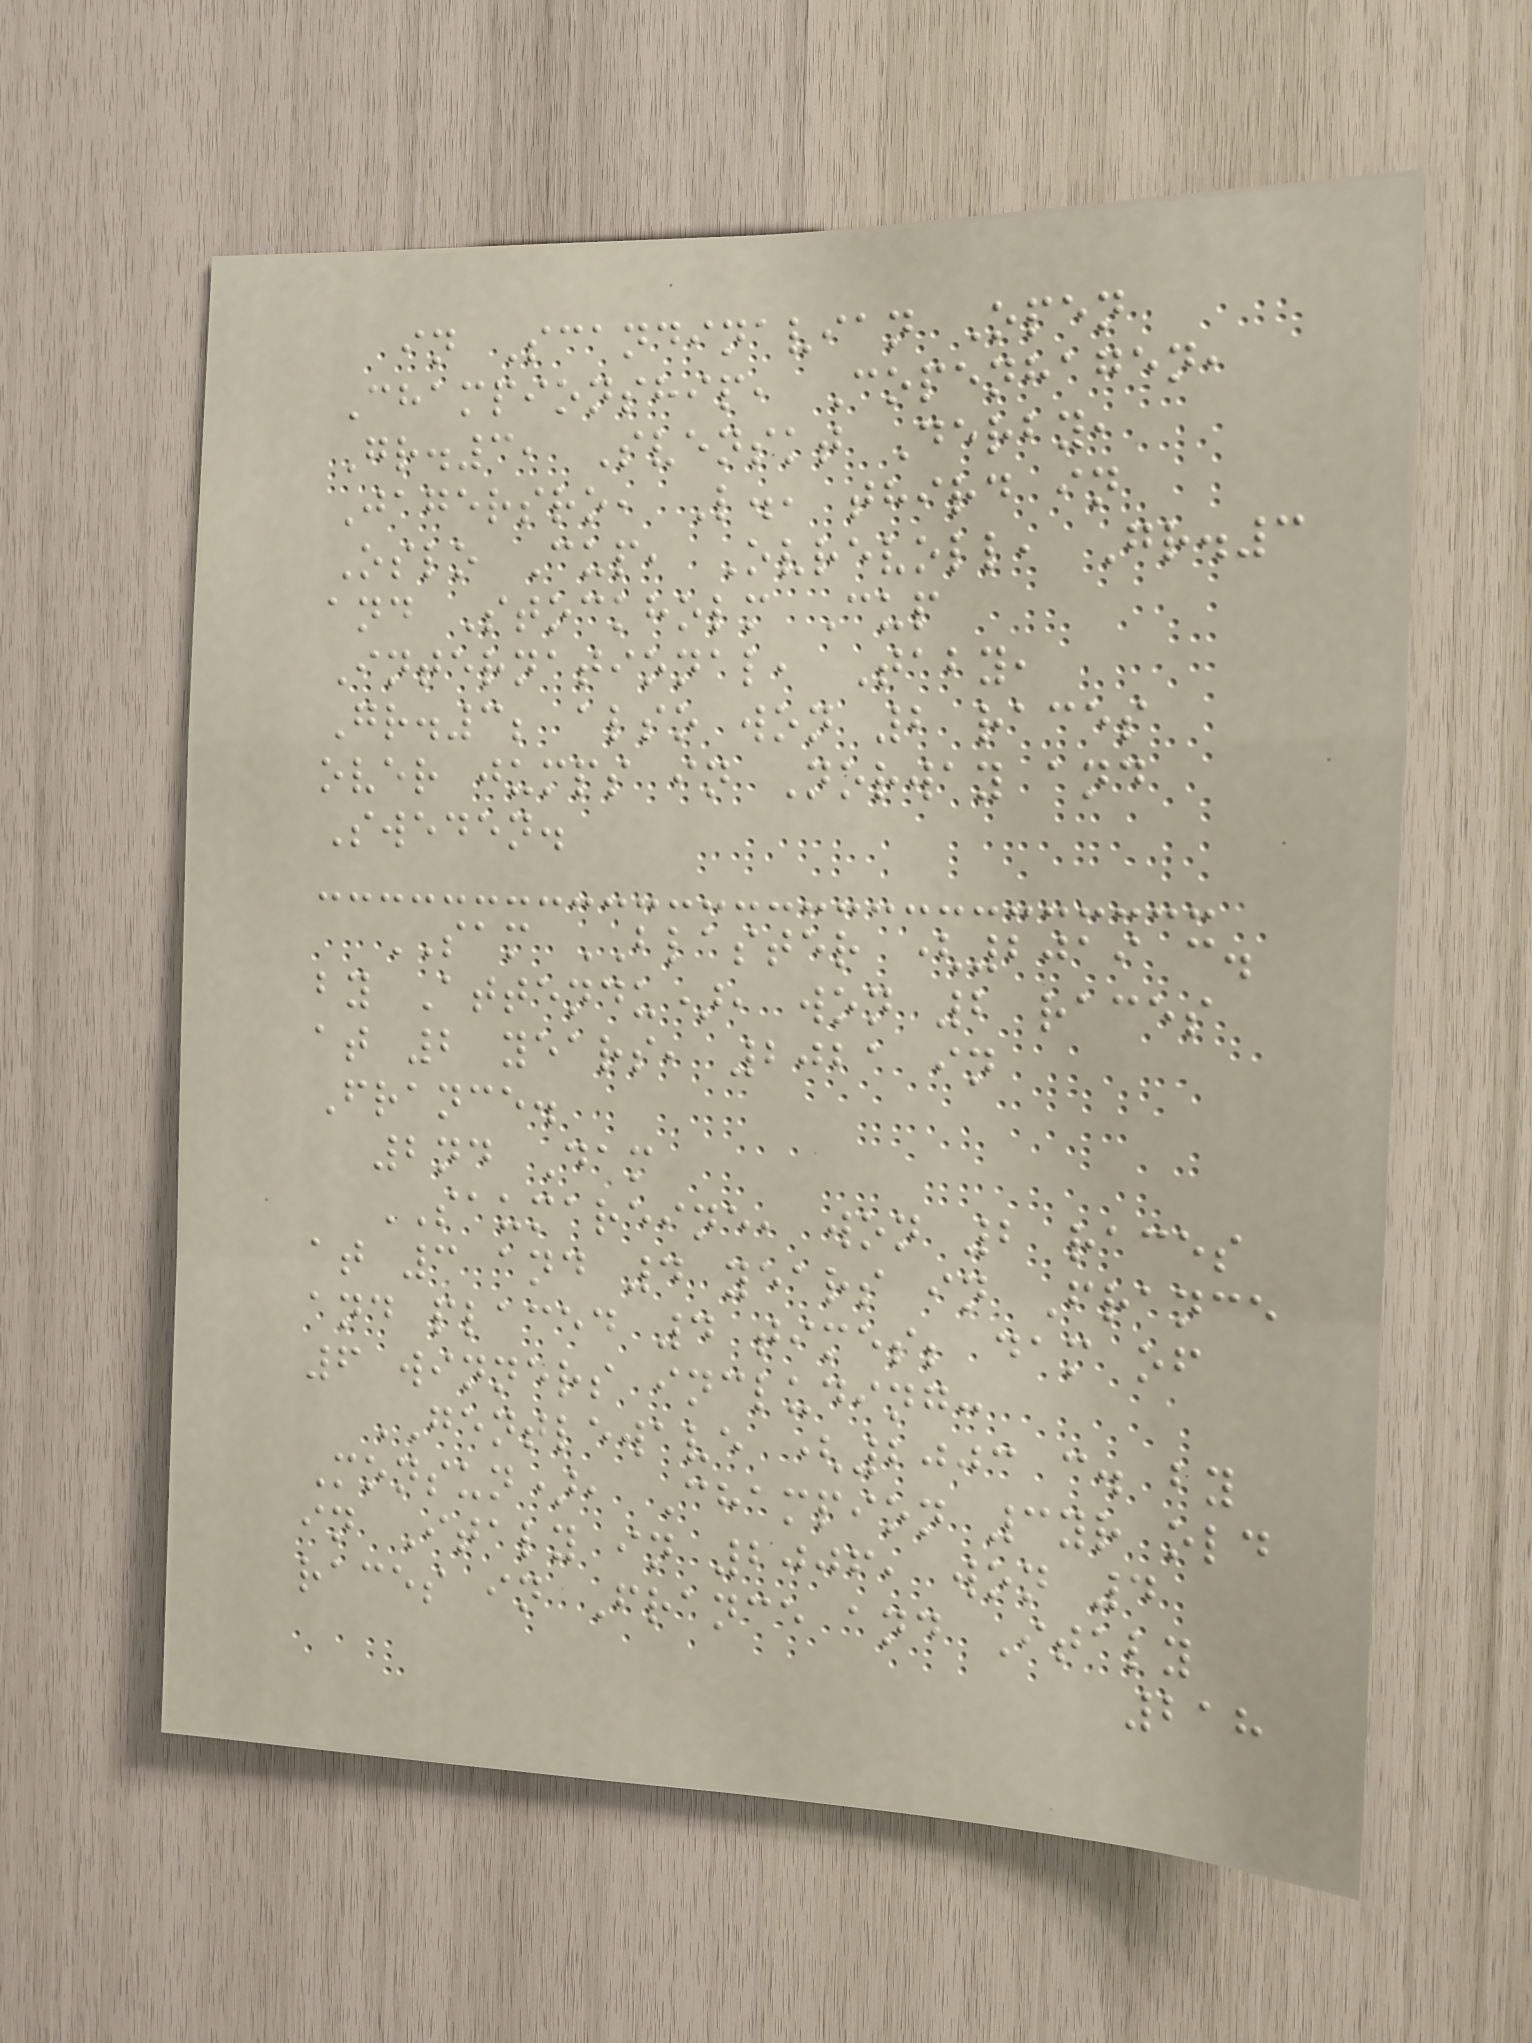in Scandinavian Open
Championship, Copenhagen,
Gr.3, Svenskt Derby,
Jagersro, L., third in
Oslo Cup, Ovrevoll, Gr.3
and Stockholm Cup
International, Taby,
Gr.3; also won 2 races
over jumps in Norway and
Sweden.
SAM BLASTER (2019 c.
by Attendu), won 2 races
at 2 years, 2021 in
France.
2nd Dam
SAUMAREINE, won 2 races
at 3 and 4 years in France
and placed 4 times; dam of
6 winners including:
GENTLEWAVE (2003 c. by
Monsun), Champion 3yr old
in Italy in 2006, won 4
races in France and Italy
218
